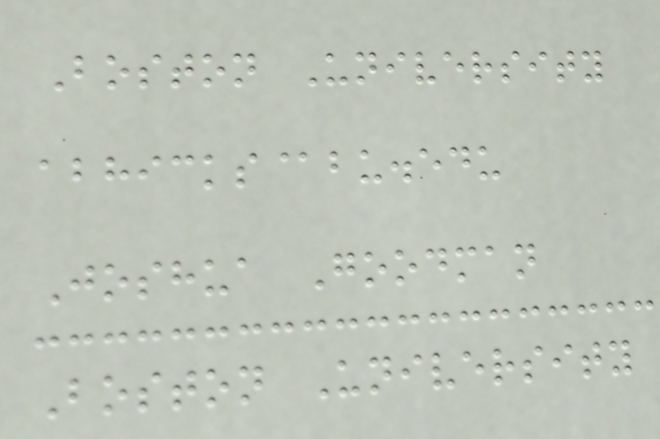Boston University
abhicks@bu.edu
Joshua Goodman
Boston University
